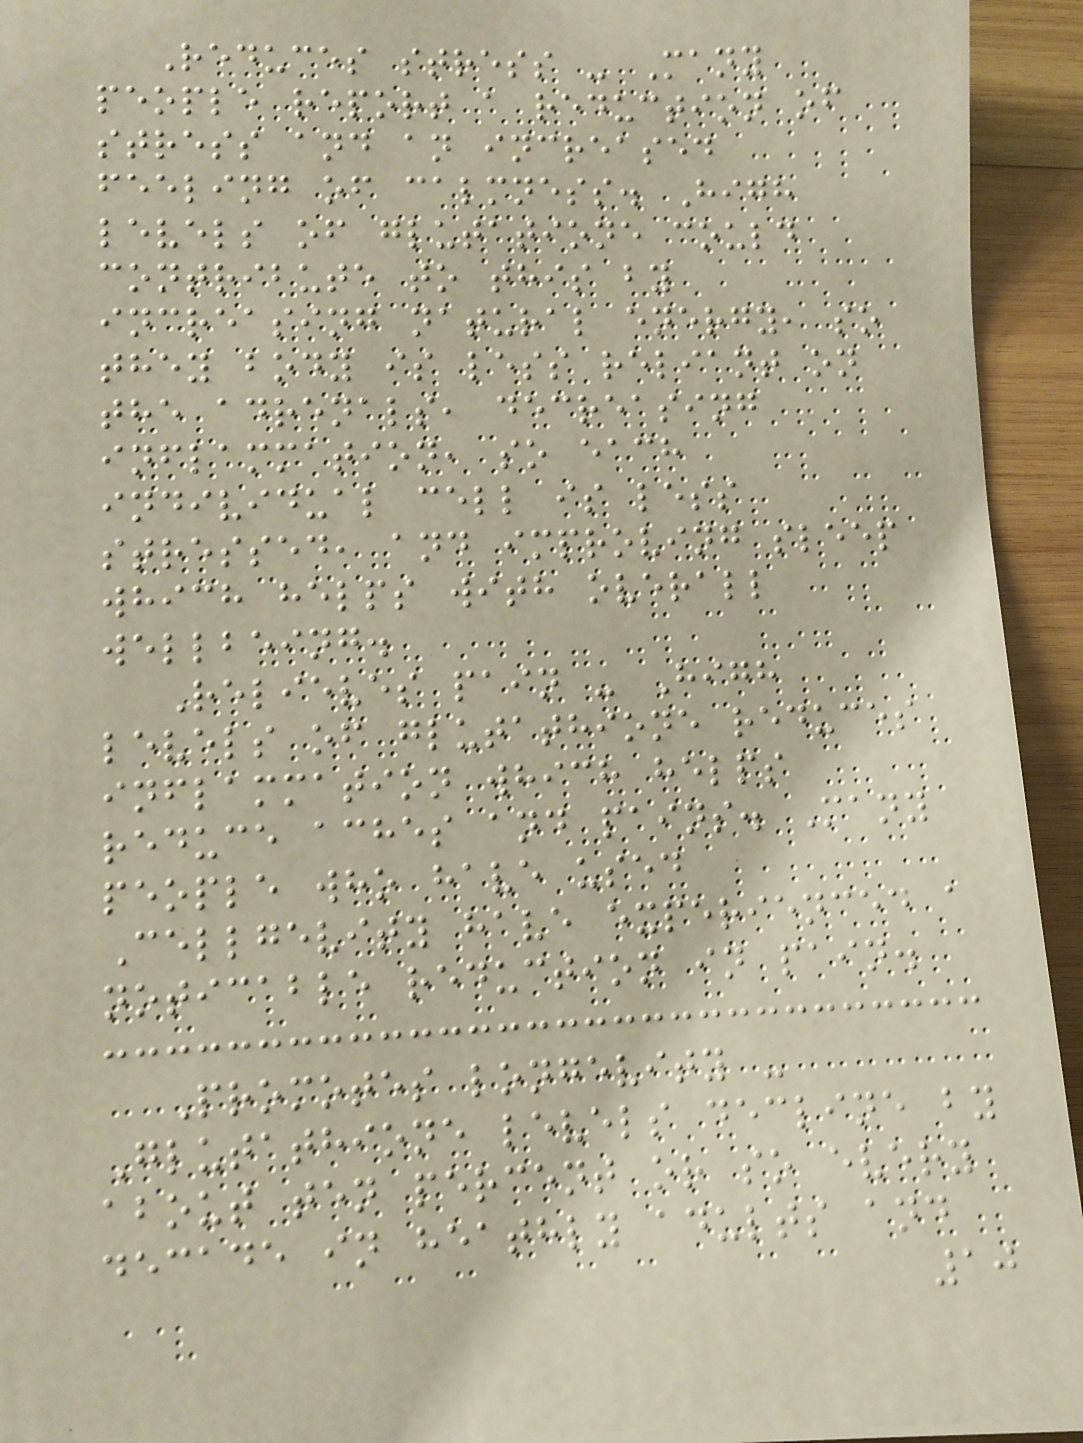Reduces stress - Many
people report a reduction of
stress and an increased
feeling of calmness. High
levels of glutatione could
contribute to this by
increasing natural energy, so
they body is less reliant on
the adrenals, decreasing
inflammation, so each
individual cell is less
stressed, and improving sleep
which helps with overall
wellbeing.
Relieves pain - High
levels of glutathione reduces
inflammation which helps
reduce aches and pains. Many
people who have used
Cellgevity have experienced a
noticable reduction in pain.
Promotes longevity -
Glutathione levels decline by
about ten percent or so every
decade in heathly adults and
10
